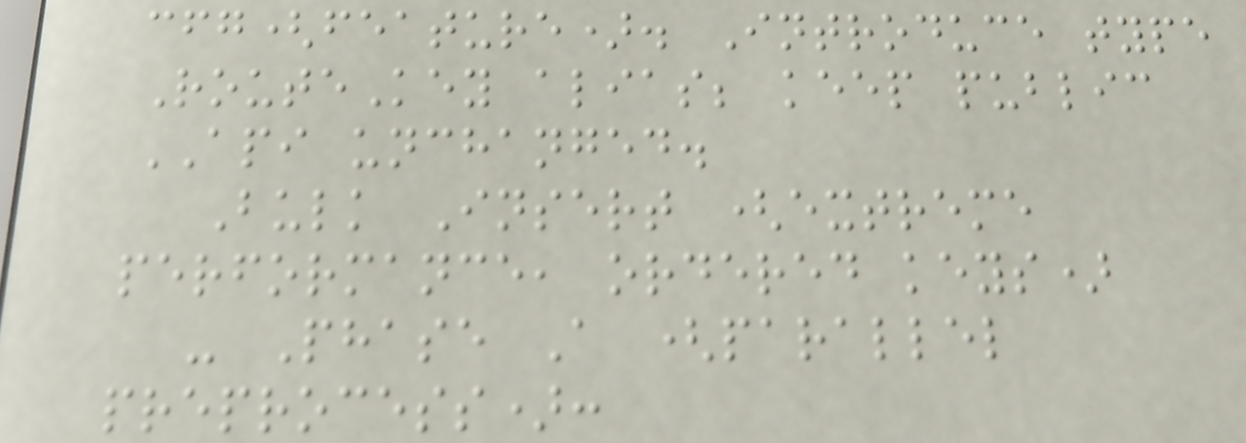cfg(feature). Introduce type
RouteKey alias; keep public
API unchanged.
Bulk Insert (extreme
performance, ordered keys)
- Phase A (parallel
preprocess):
